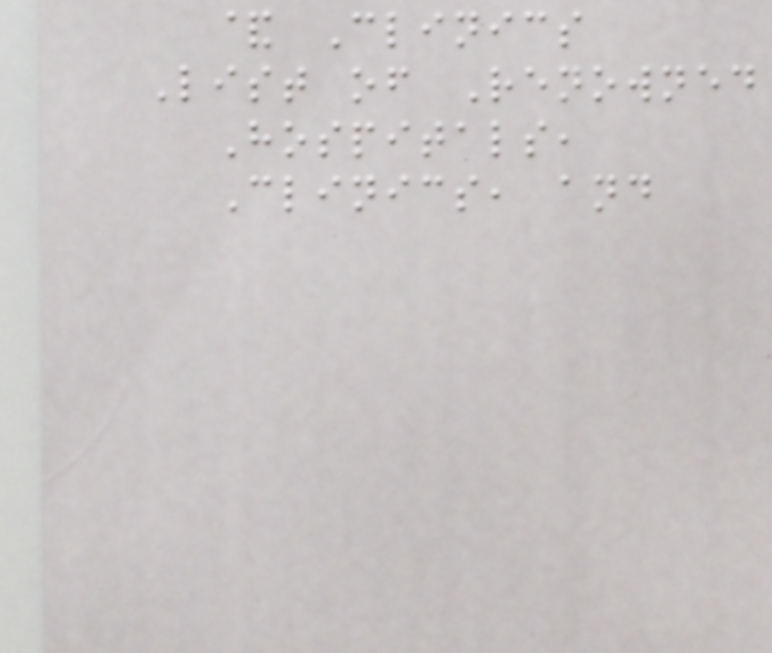& Clinics
List of Renowned
Hospitals,
Clinics, and
